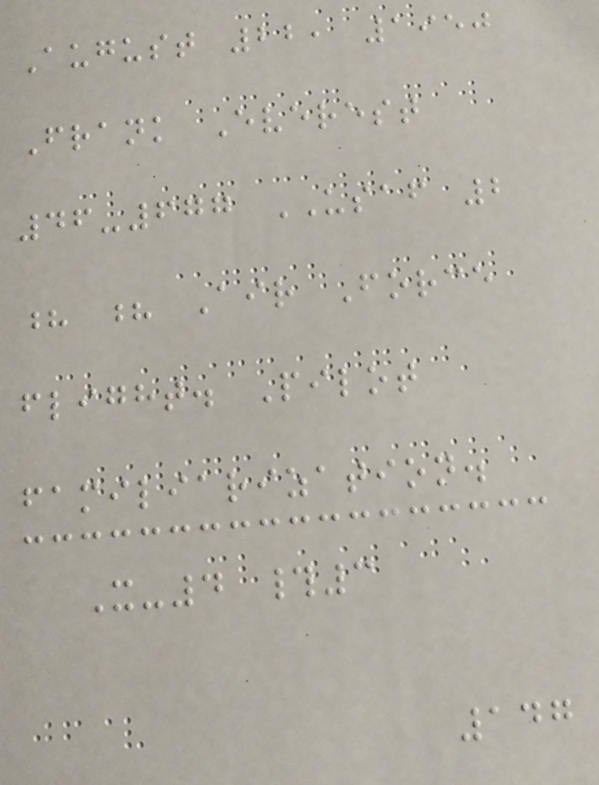August 22, 1950
Frank Everest
46-677 USAF 2
? ? Air Force
flight. Pilot
familiarization.
X-4 #3
147
